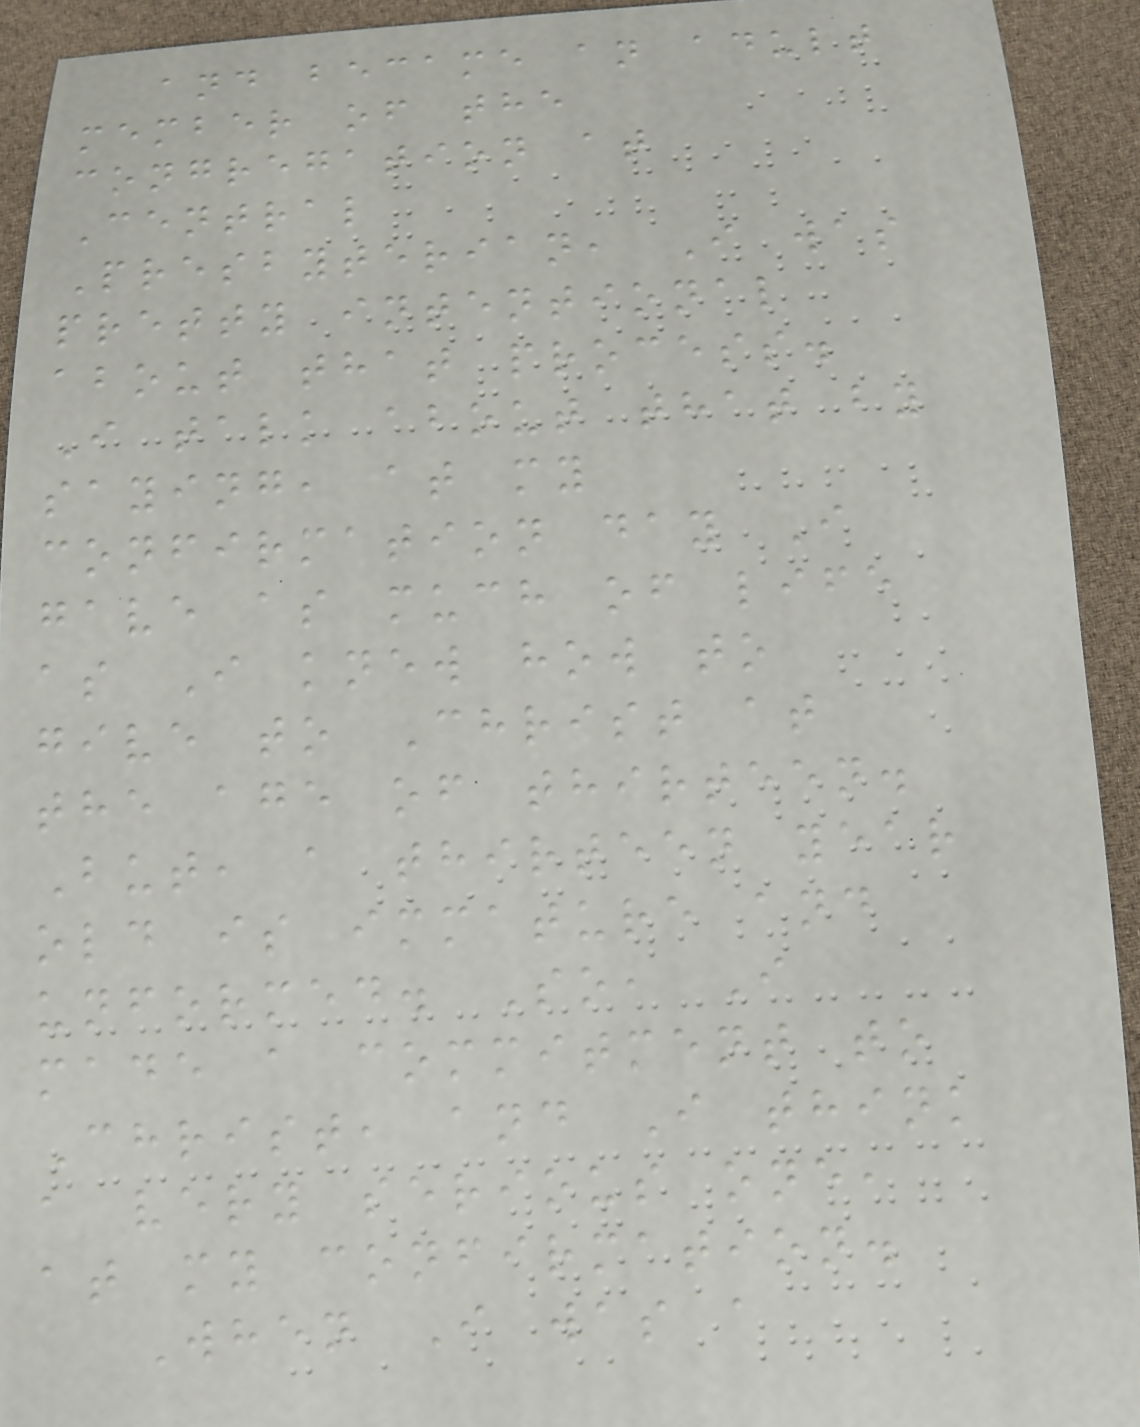and became an adult
member of the
congregation at
Central
Presbyterian, I was
pretty intentional
about that process.
I talk about that by
saying, at my
confirmation day I
gave as much of life
as I knew how to
give to Christ at
the age of thirteen.
But, a thirteen year
old is immature and
unformed. So, I
made a commitment to
Christ, and I think
a very serious one,
at my confirmation.
When I was a
